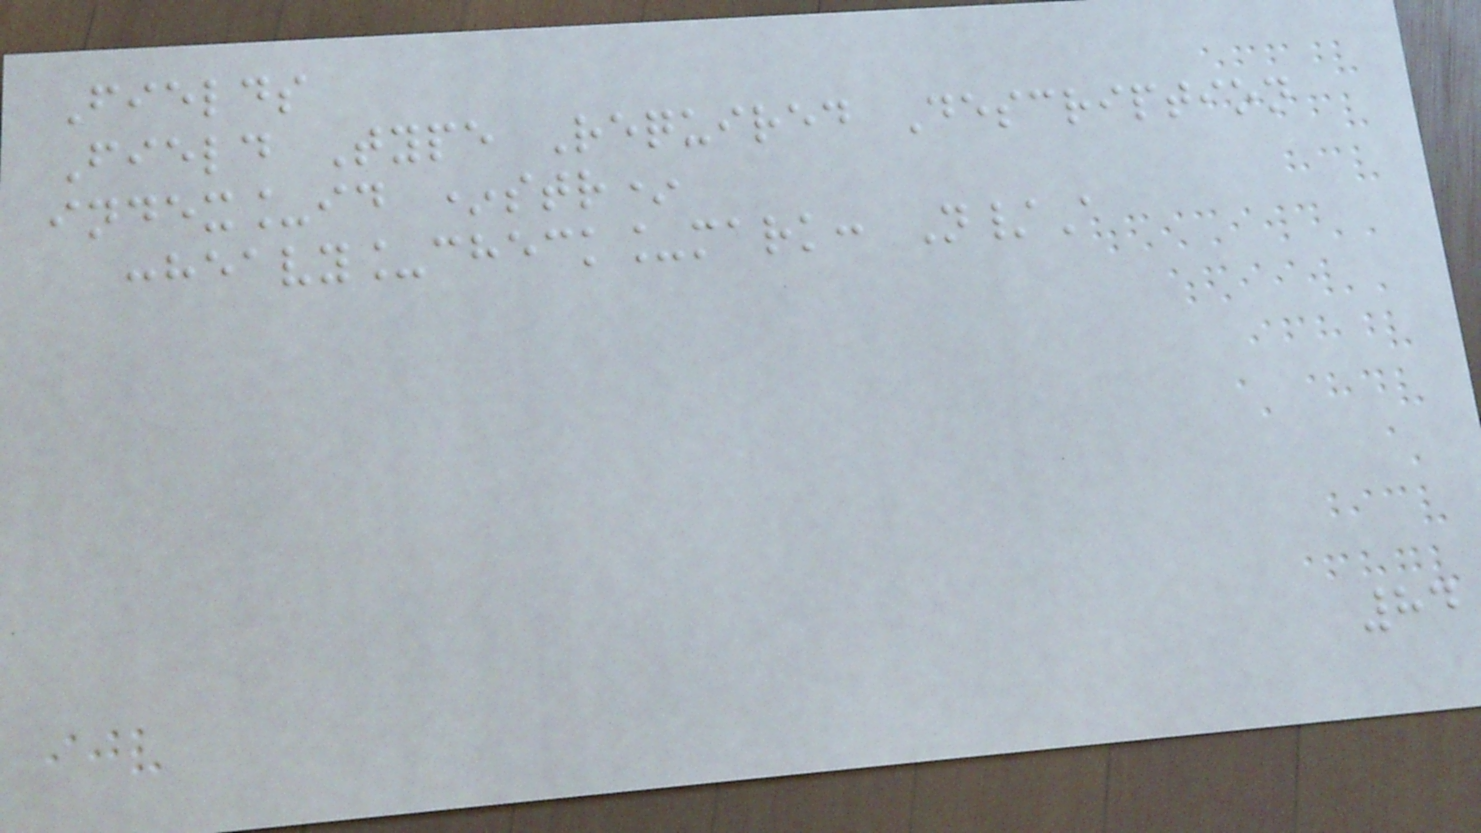Fields
Field Type Required Description
index_id *str*
:heavy_check_mark: N/A
84
